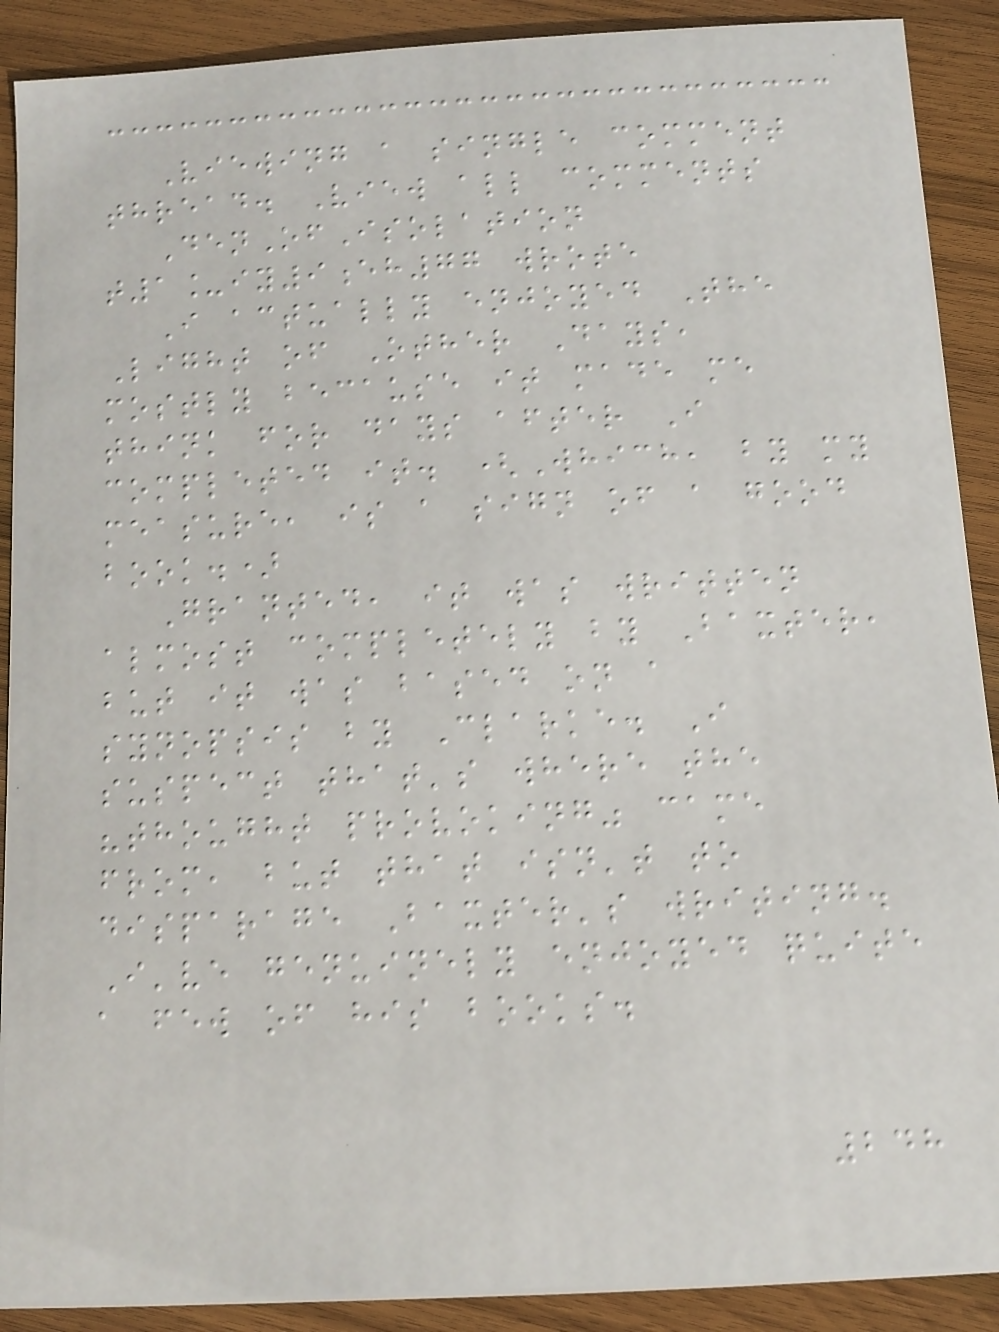Viewing a single comment
thread. View all comments
DenOfIsolation
t1_iy9eh77 wrote
I actually enjoyed The
Light of Other Days,
mostly because it made me
think for days after I
completed it. (Which, by my
measure, is a sign of a good
book.)
Granted, it was written
almost completely by Baxter,
but it was based on a
synopsis by Clarke. I
suspect that's where the
"thought provoking" came
from, but that isn't to
disparage Baxter's writing.
I've genuinely enjoyed quite
a few of his books.
248
